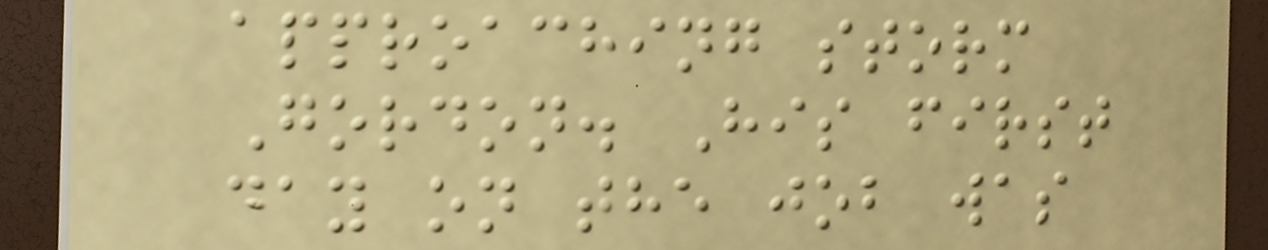approaching storm
Gordon. His first
day on the job was
